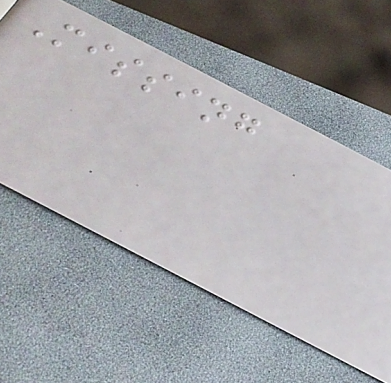Missing
